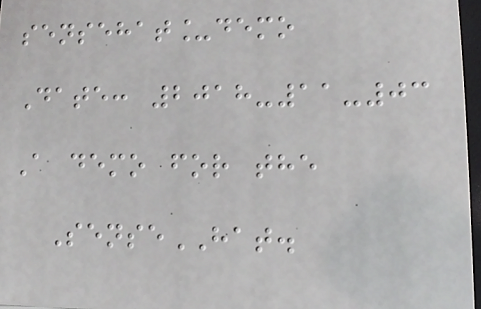sensehat_demo
Date: 2018-11-03
A demo for the
SenseHAT.
